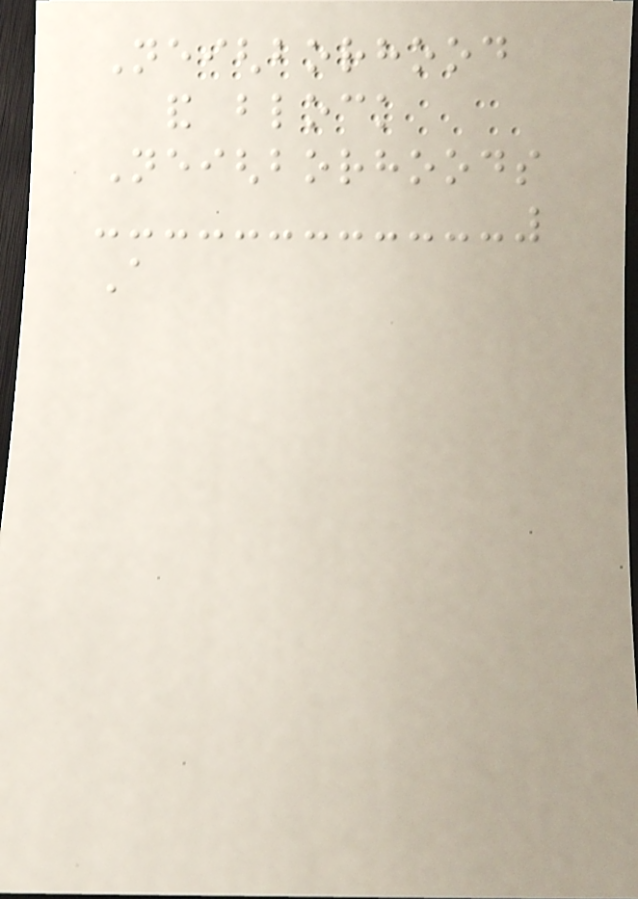Neighborhood
and block
Neighborhoods
A
